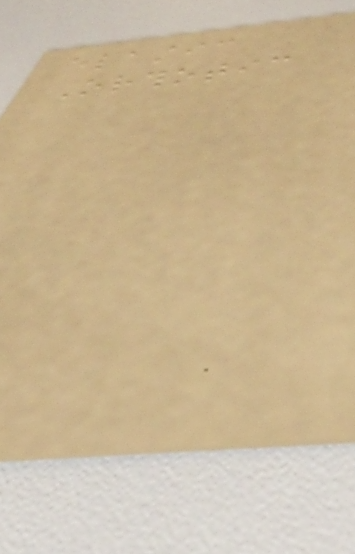elastic
Orthotic
